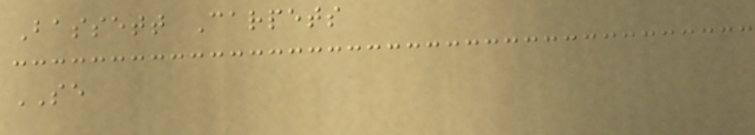Bassett Carpets
SE
